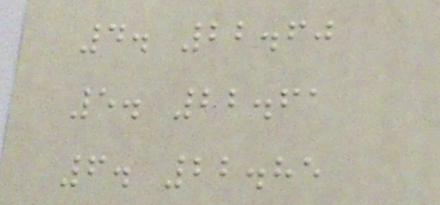4. 22.60
5. 22.61
6. 22.85
